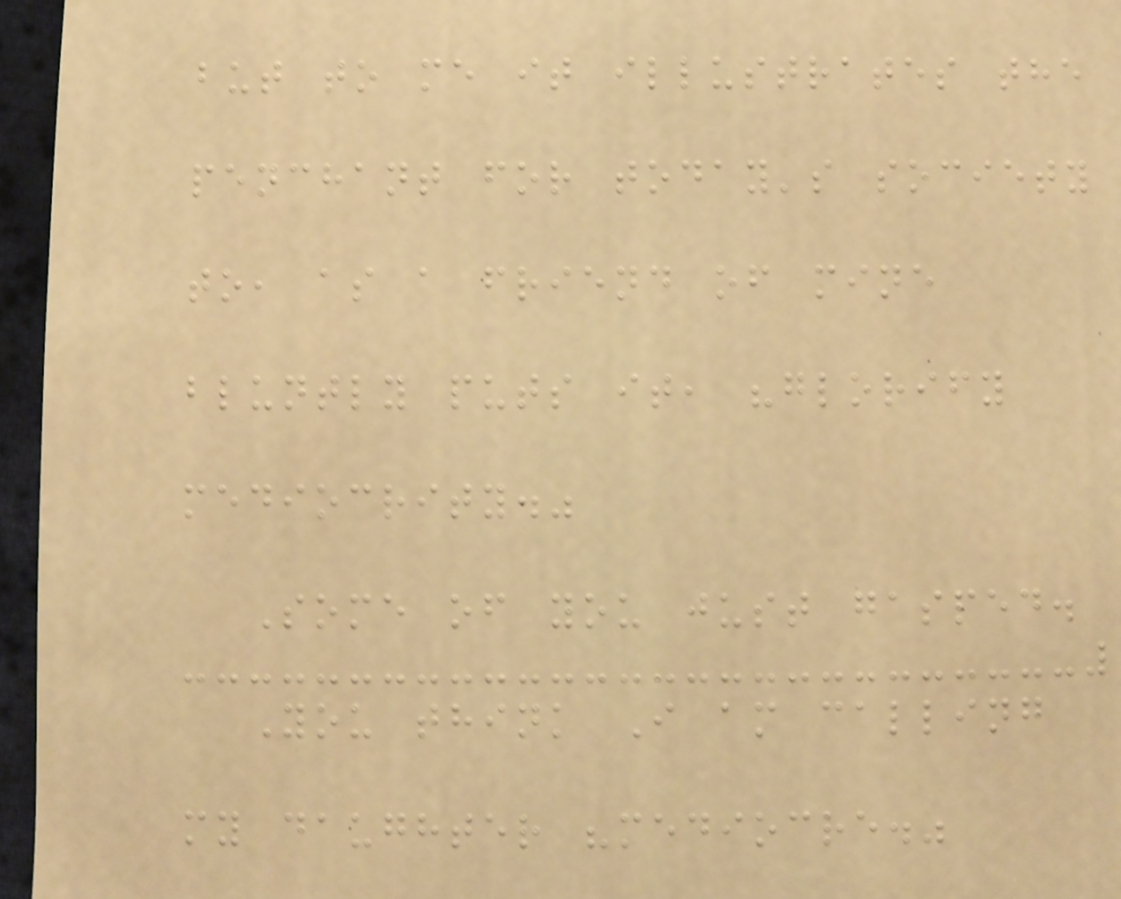but to me it illustrates the
penchant for today's society
to, as a friend of mine
bluntly puts it, "glorify
mediocrity."
Some of you just gasped.
You think I am calling
my daughter "mediocre."
